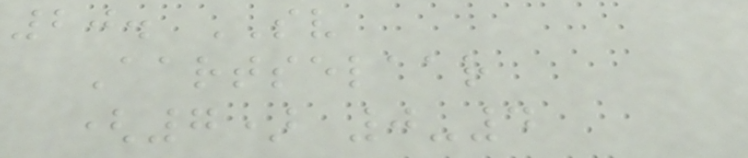20. SV
Aartselaar
(7) 0-4
